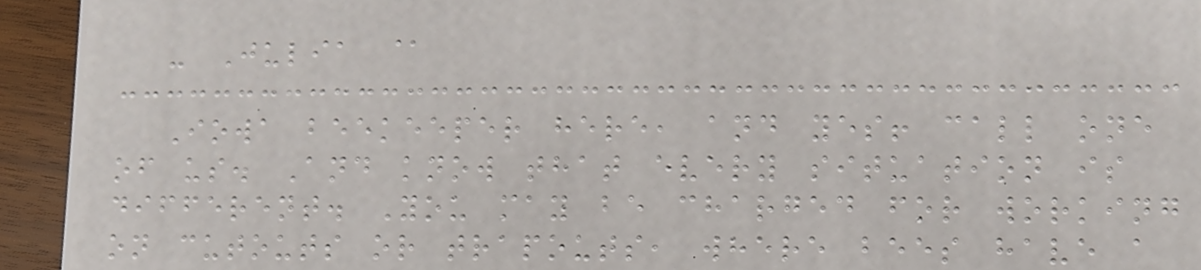- Julia @
Iowa beekeeper here, and yes! call one
of us. And know that every situation is
different. You may be charged for working
on cutouts or trapouts, where bees have a
